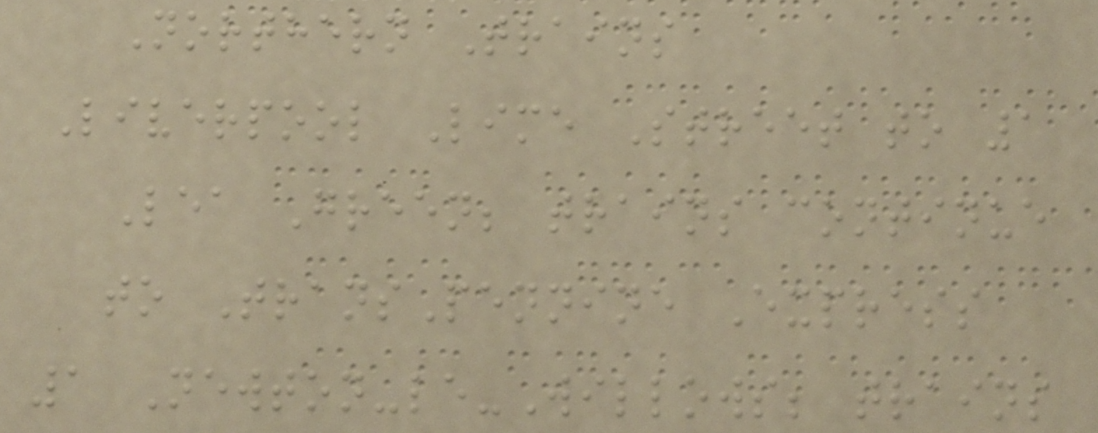Northern Trains
Liverpool Lime Street to 1
Lea Green; trains continue
to TransPennine Express
1 Newton-le-Willows; trains
